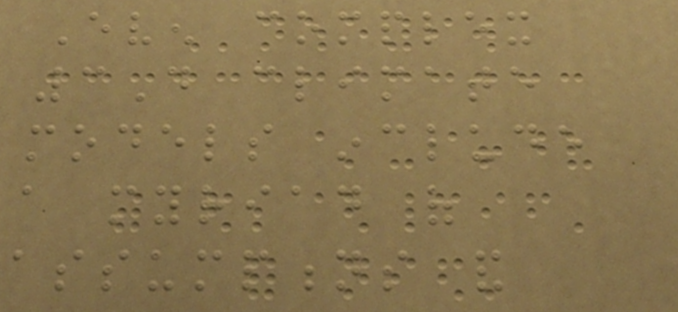Even complex
3D climate
models include
a myriad of
assumptions and
